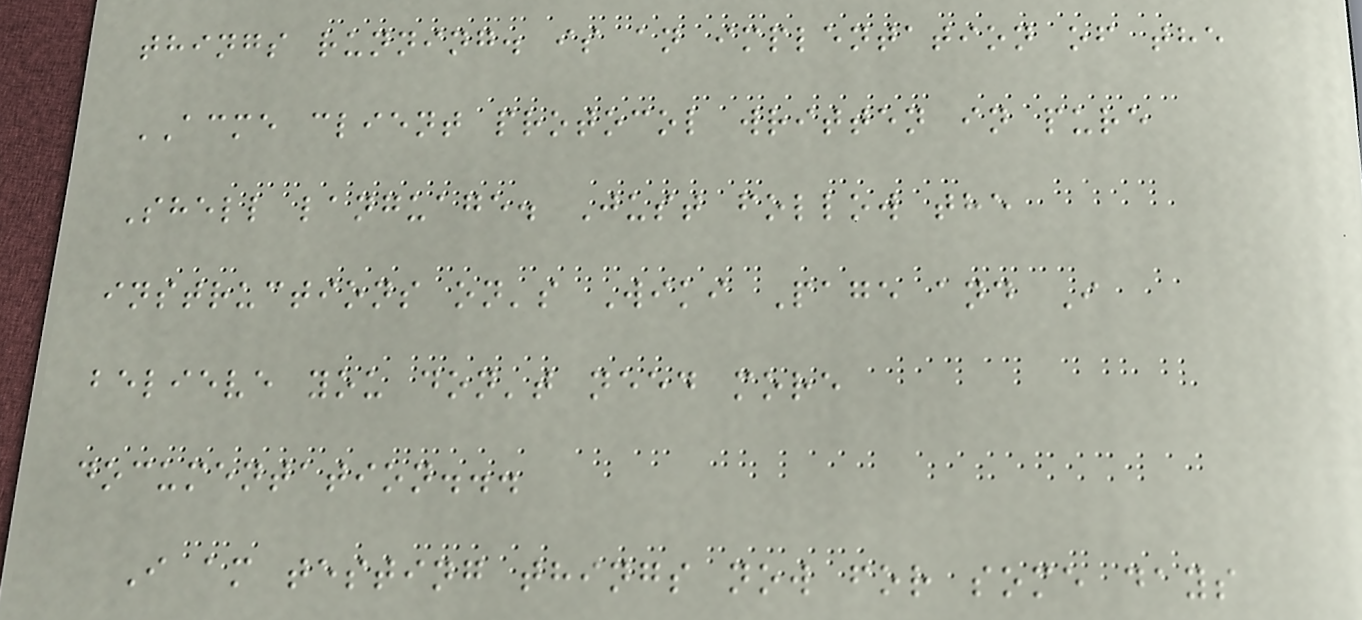things running. is an implentation of the
ACME client protocol written in pure
Shell language. Just follow the
instructions on's Wiki Page and I
believe you don't need more
documentation...
I am testing things now for some days
